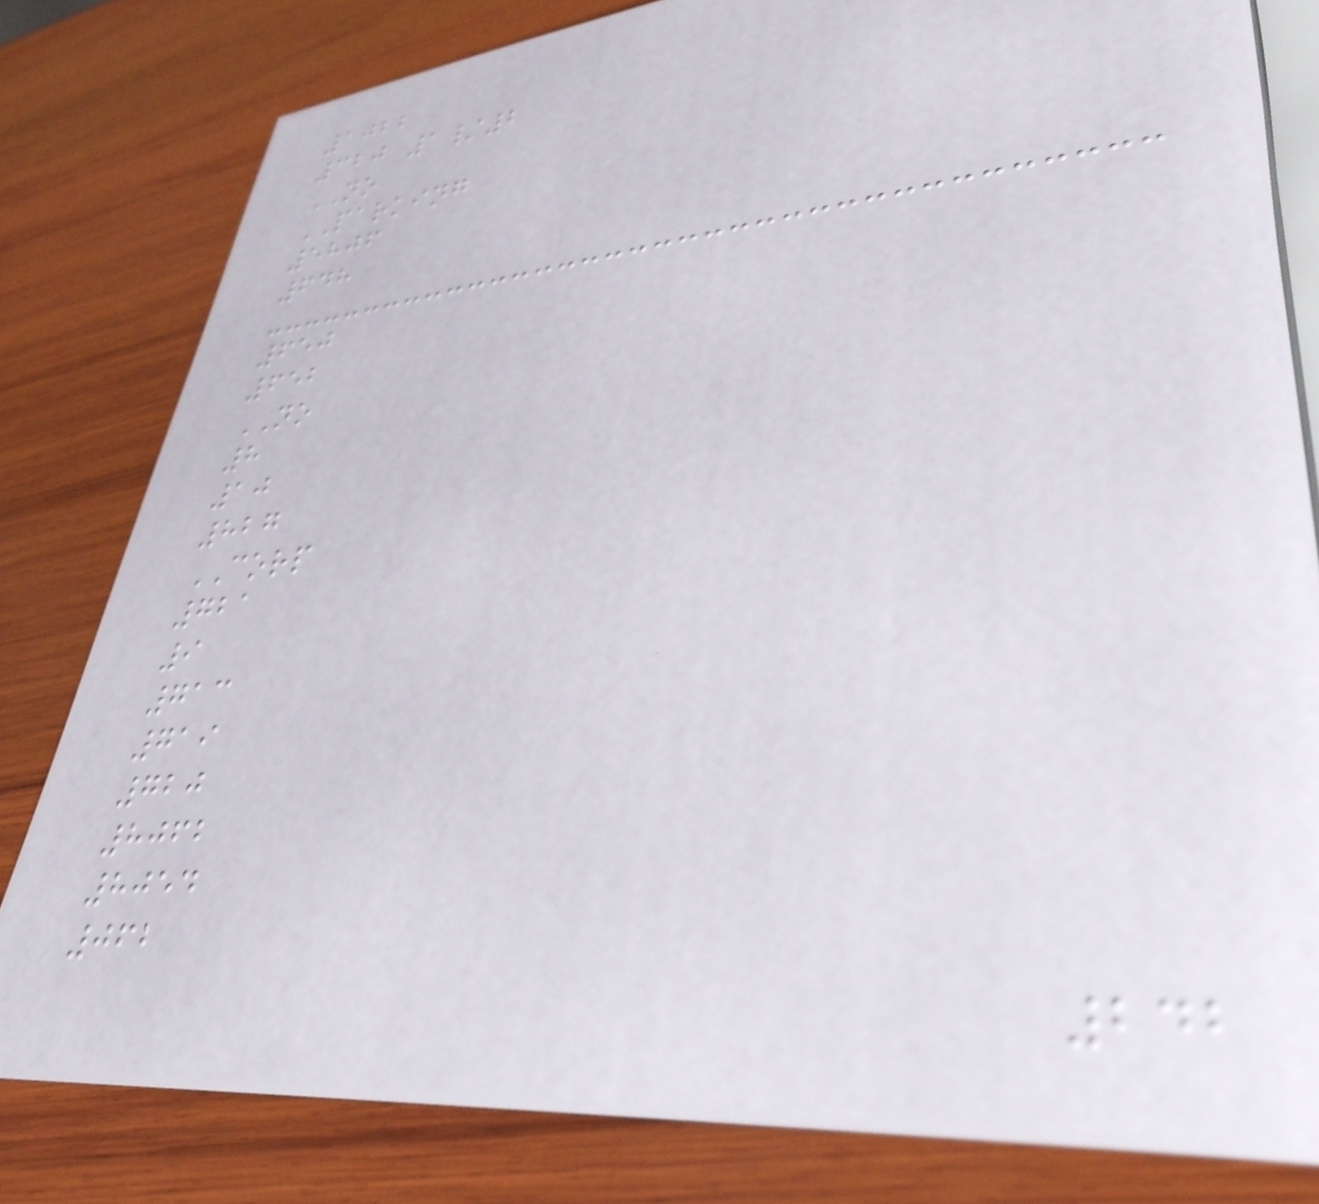1022
320 1/2
NO
PARKING
5806
648
650
652
NO
8
10
827
CORP
721
9
713
719
720
8062
8054
062
242
